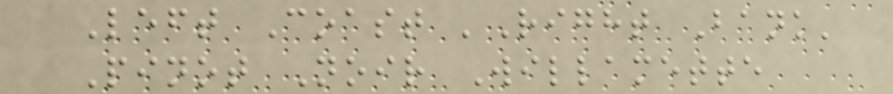Left Coast 'Right Bank'
Pinot Noir Willamette
